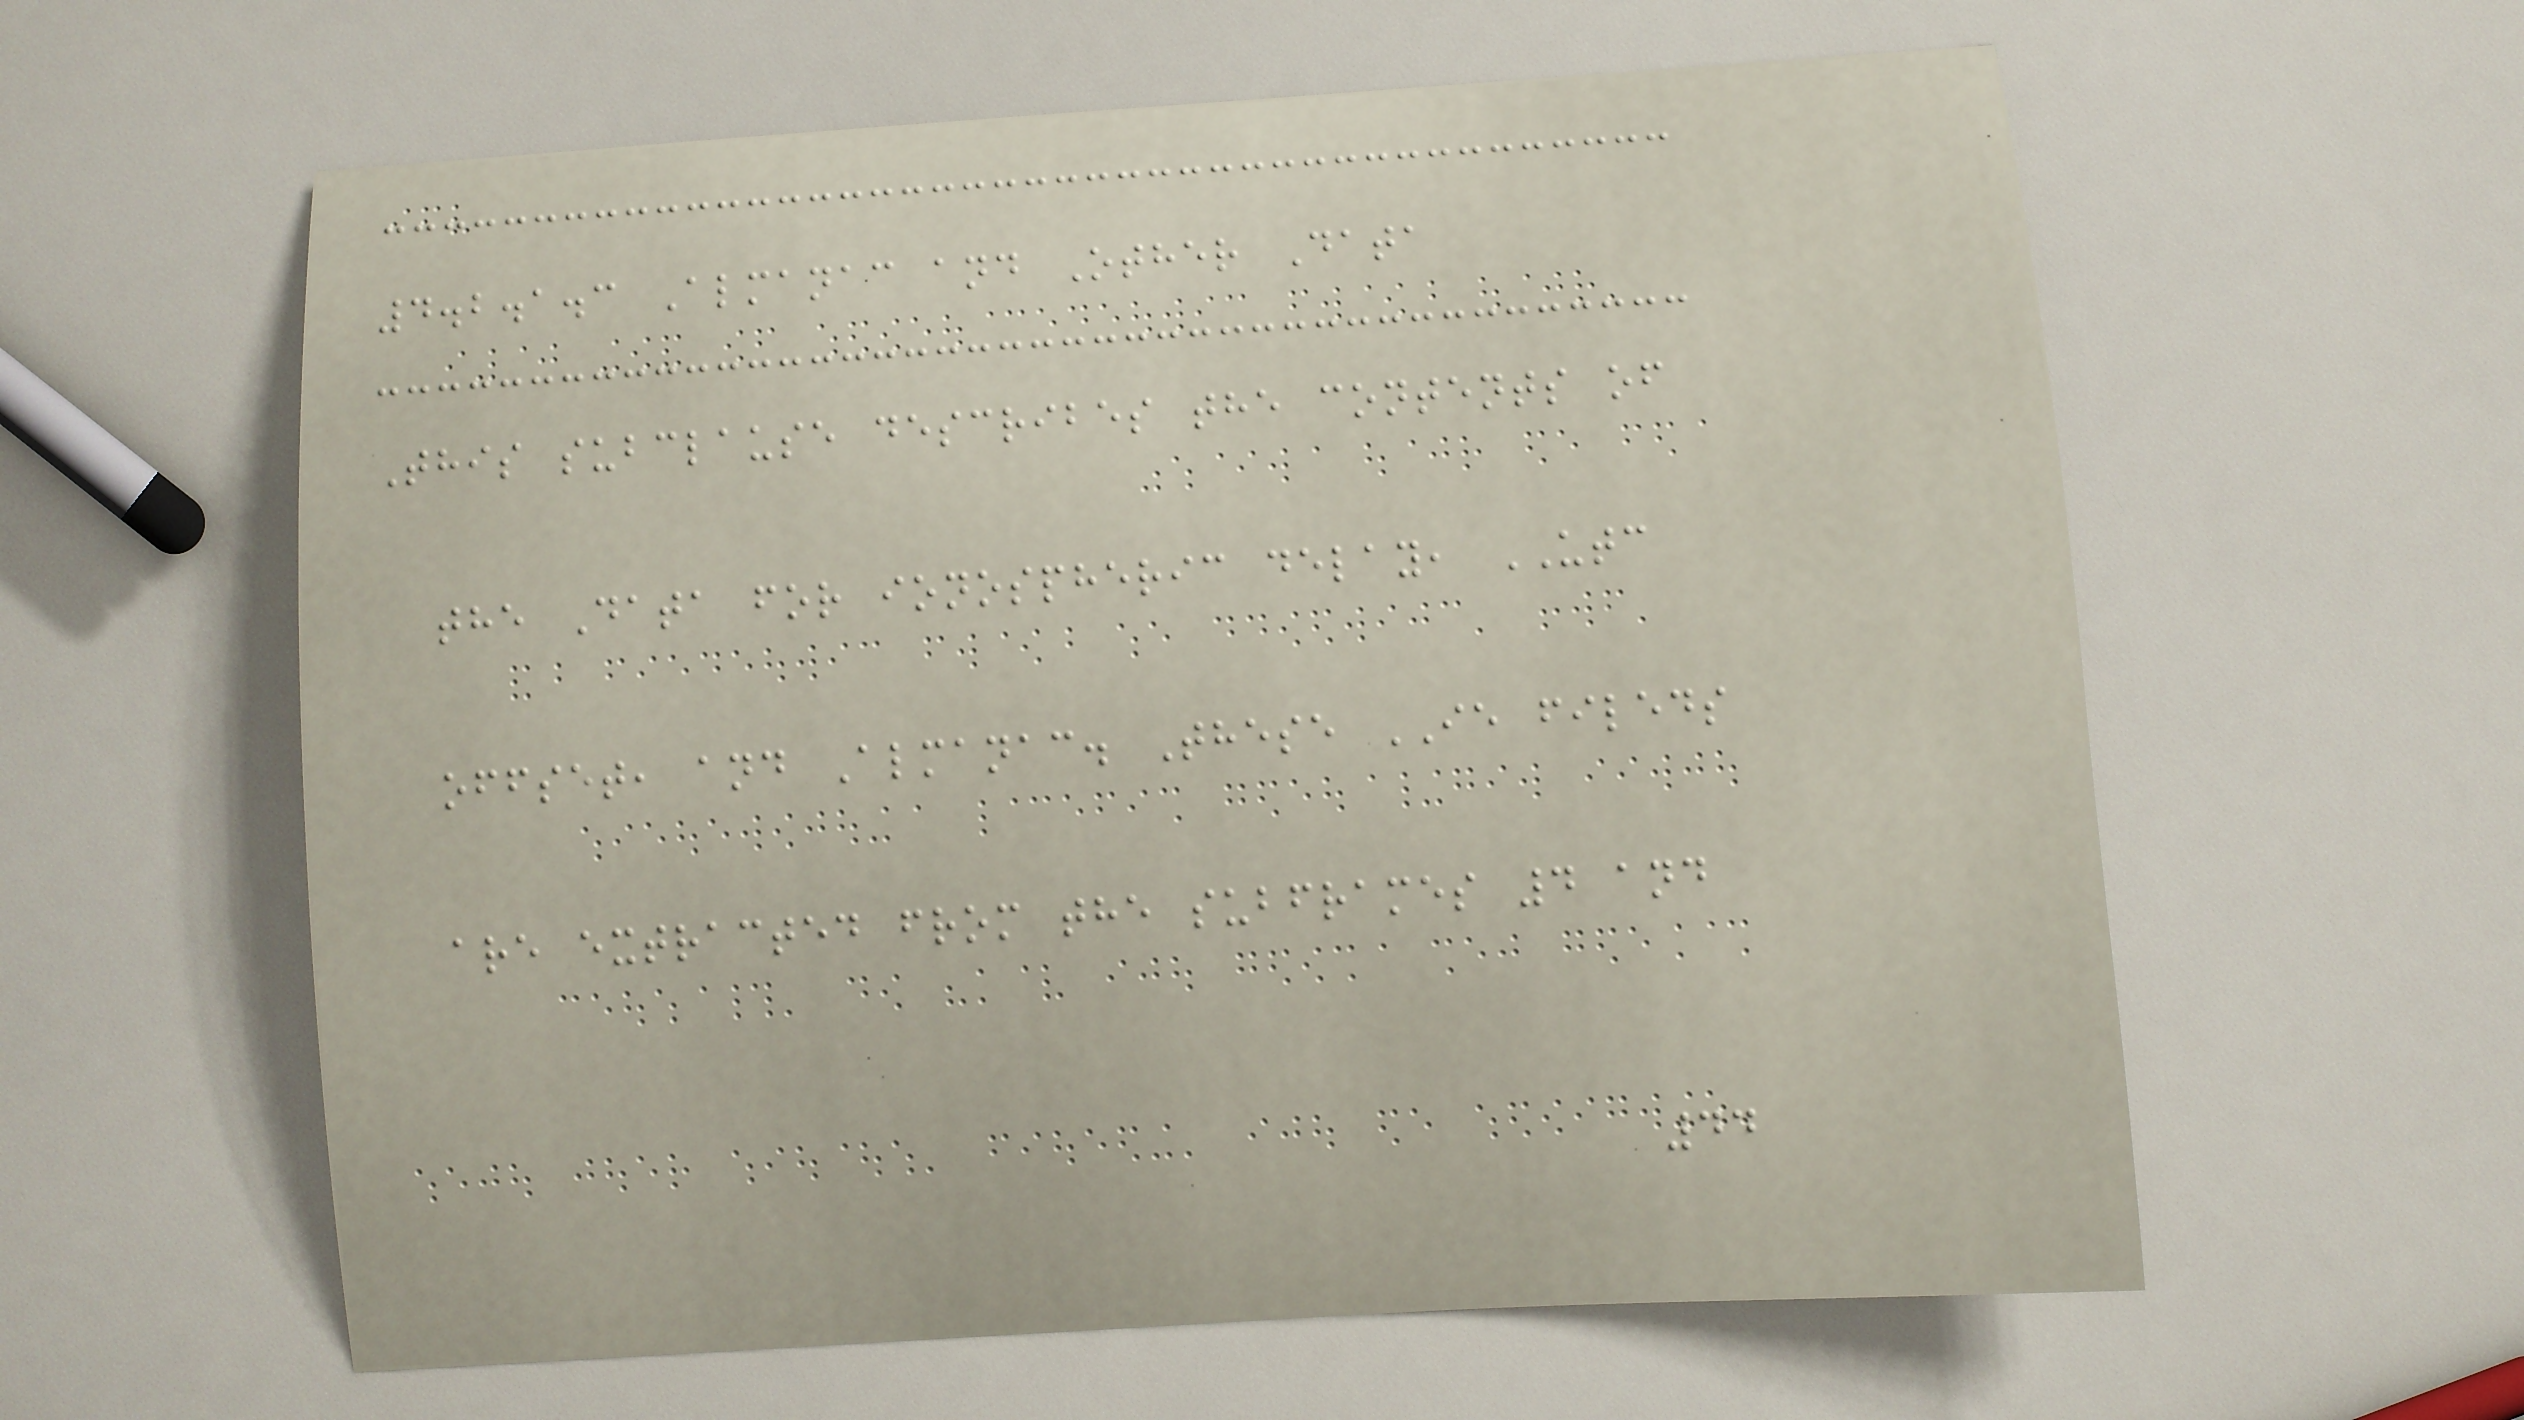4.2.1.3 Almanac and Other Data
This subclause describes the contents of
the Data for ionospheric delay, UTC
offset, and Almanac. These IE fileds
are extracted from the subframes 4 and
44
